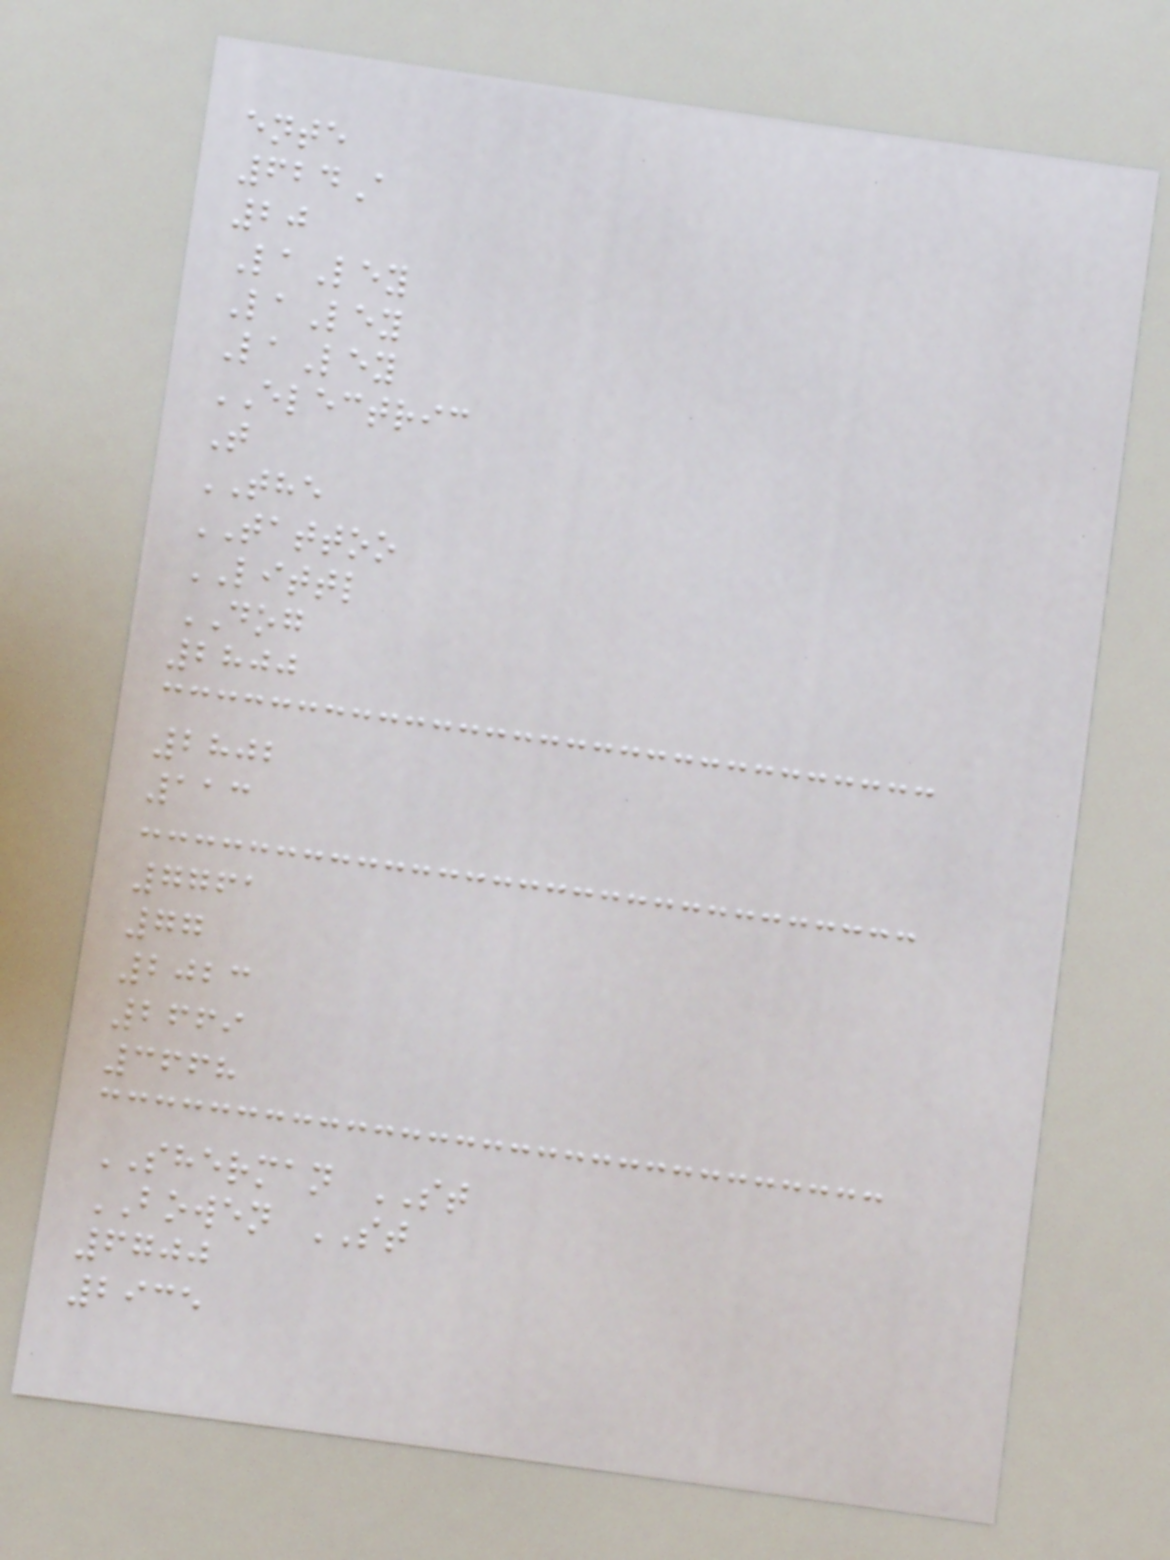ente
624A
20
LaLey
LaLey
LaLey
ELECTRIC
T
THE
TATTOO
LITTL
DOG
2800
2802
113
7761
77
2023
2669
3668
SHERMAN ST
BOWEN ST
6700
2935
